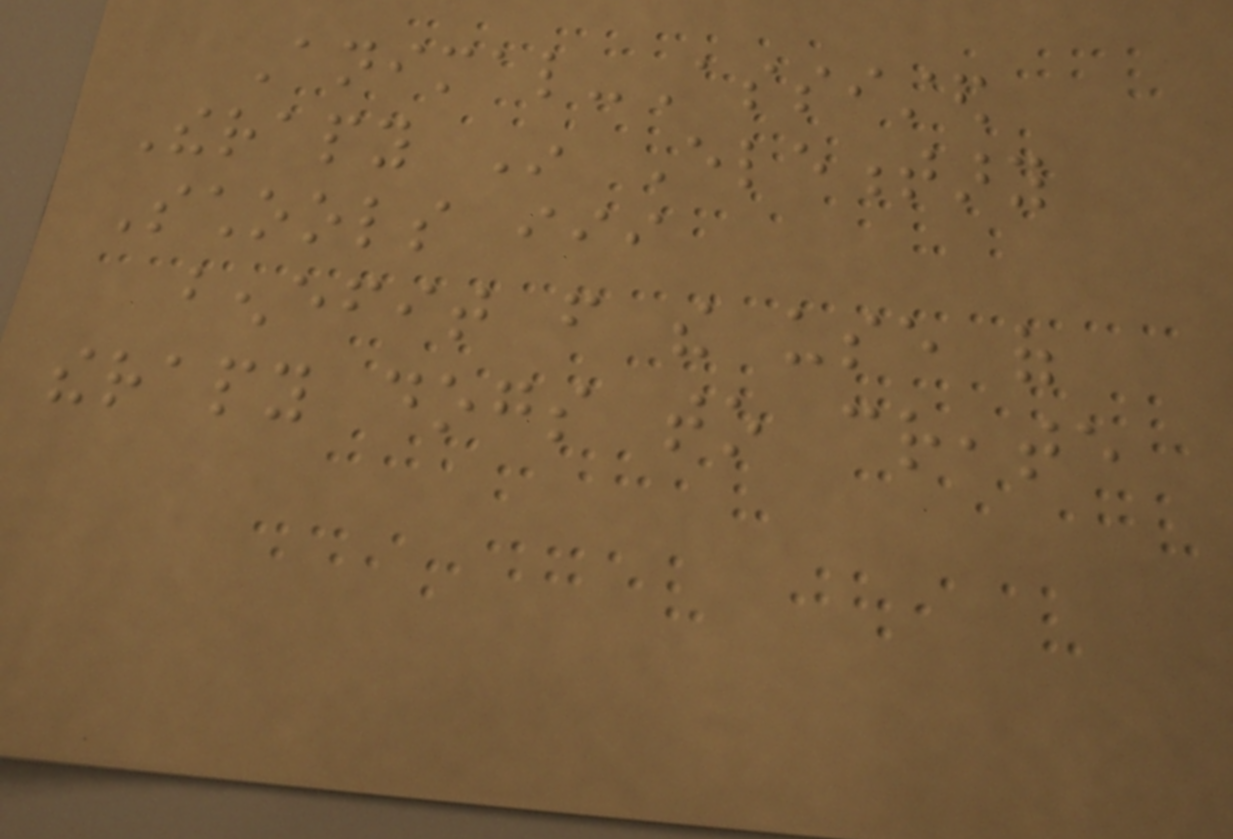Animal-Assisted
Therapy In Elementary
Schools iii
benefit from the use of
therapy dogs to create
